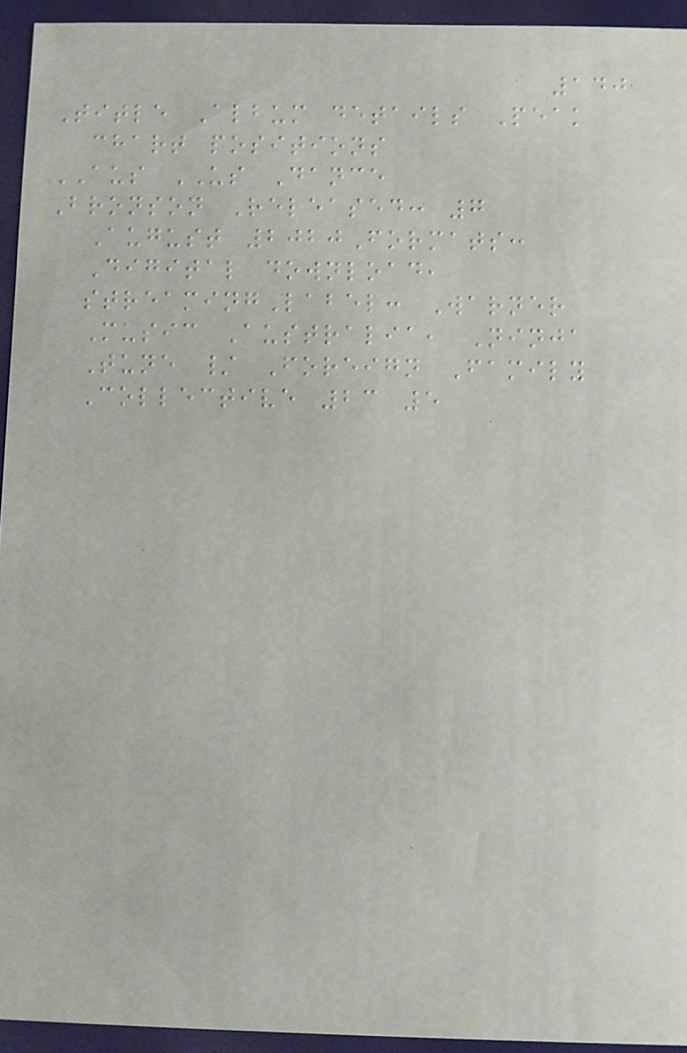140
Title Album details Peak
chart positions
AUS US Dance
Bronson Released: 7
August 2020Formats:
Digital download,
streamingLabel: Warner
Music Australia, Ninja
Tune / Foreign Family
Collective 23 5
